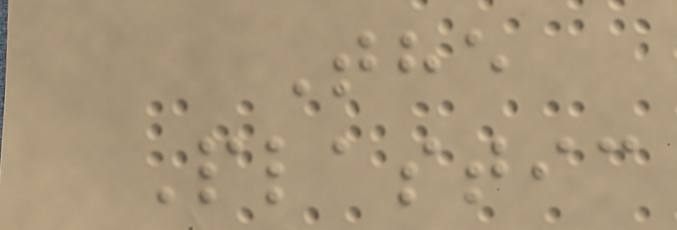The
Plastic
